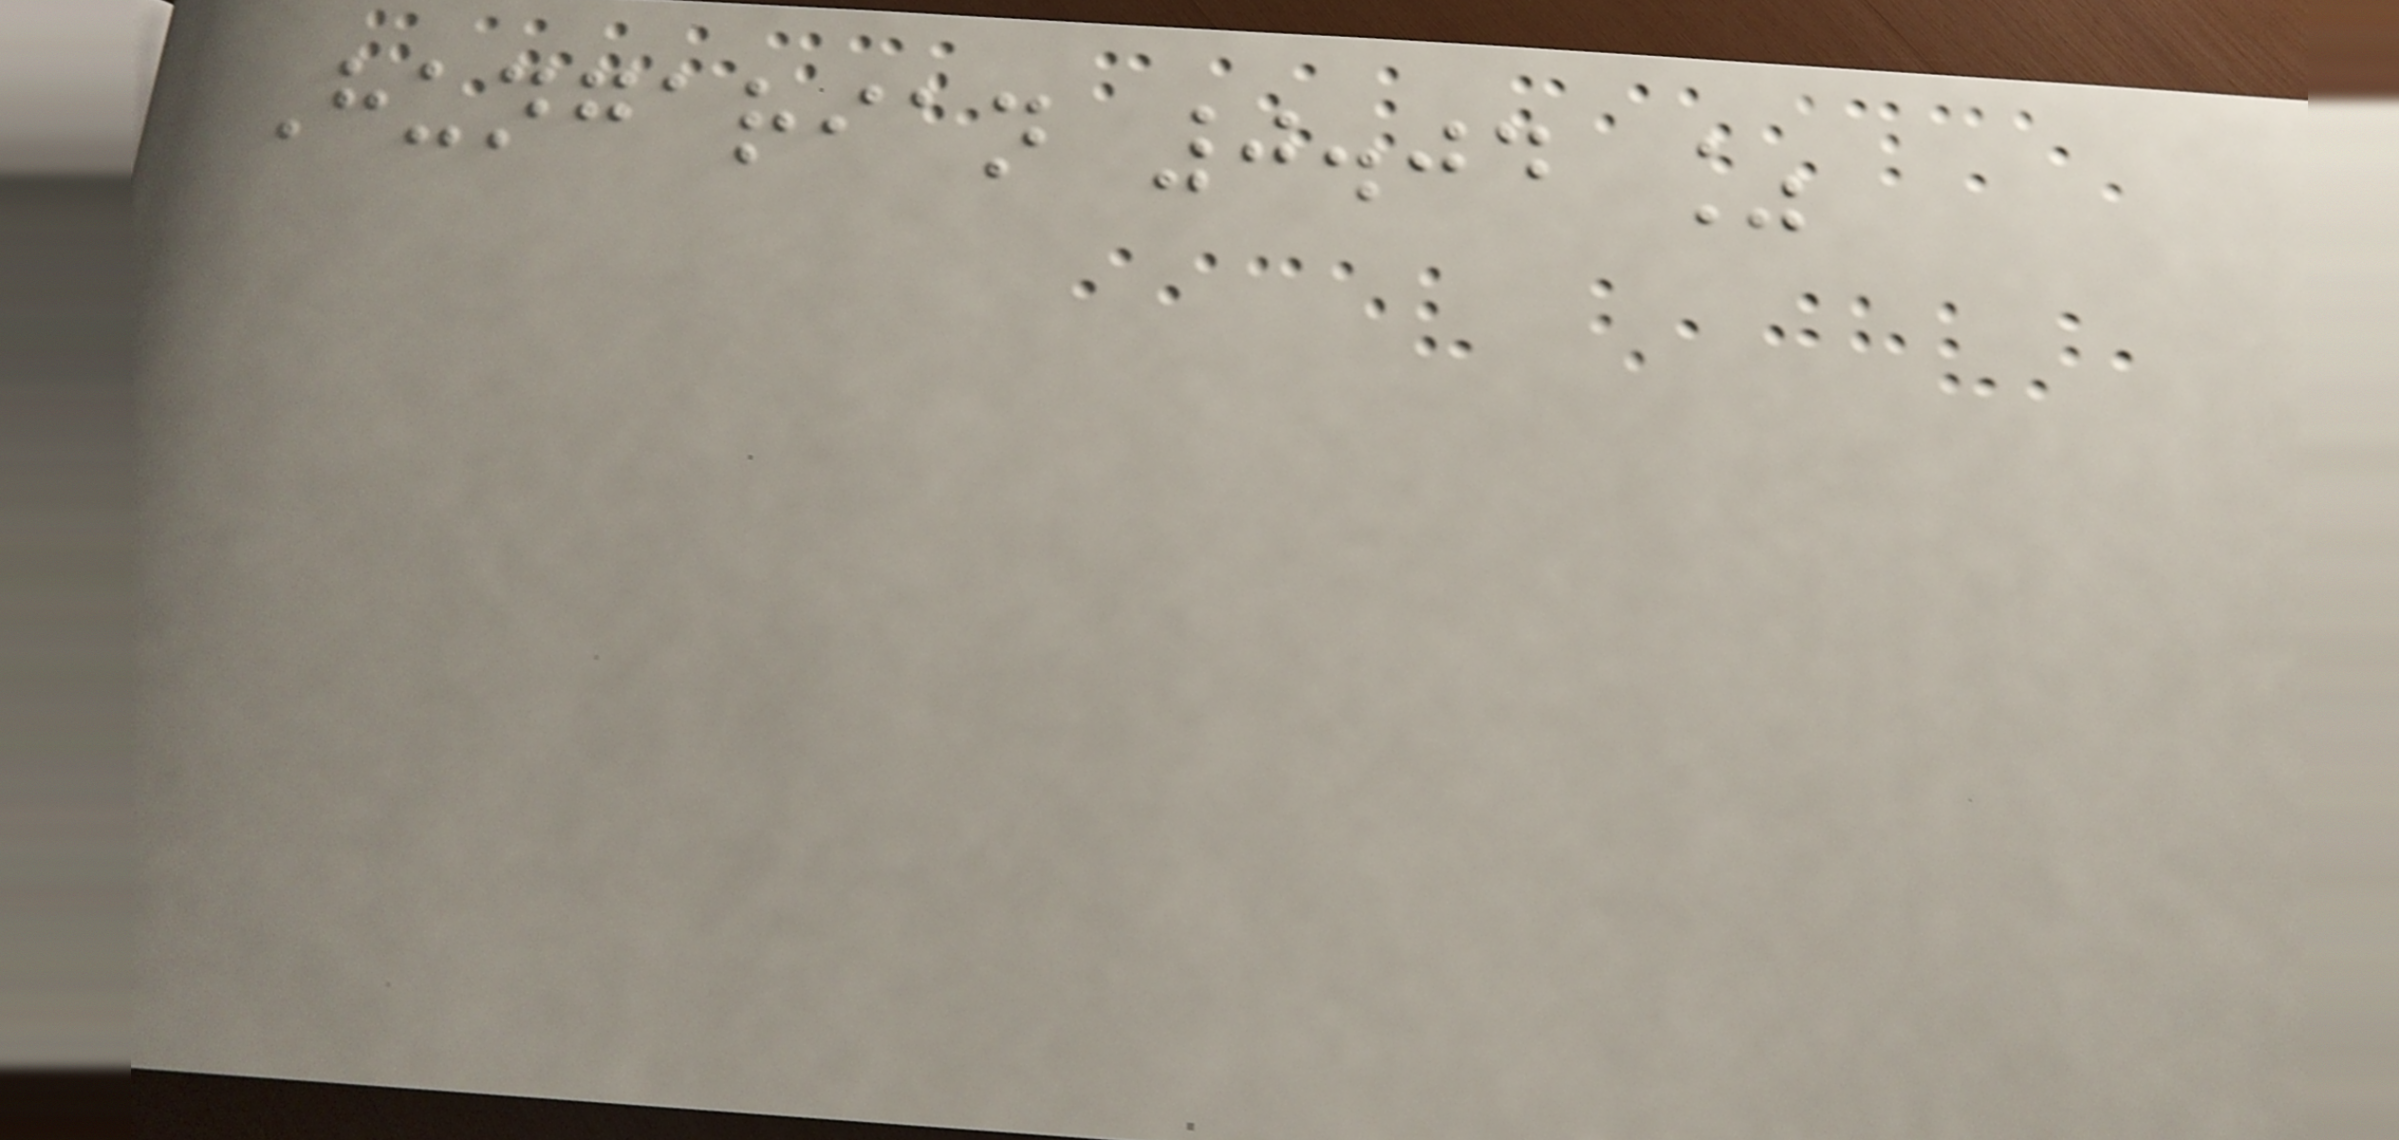Hungarian 0.04 %
